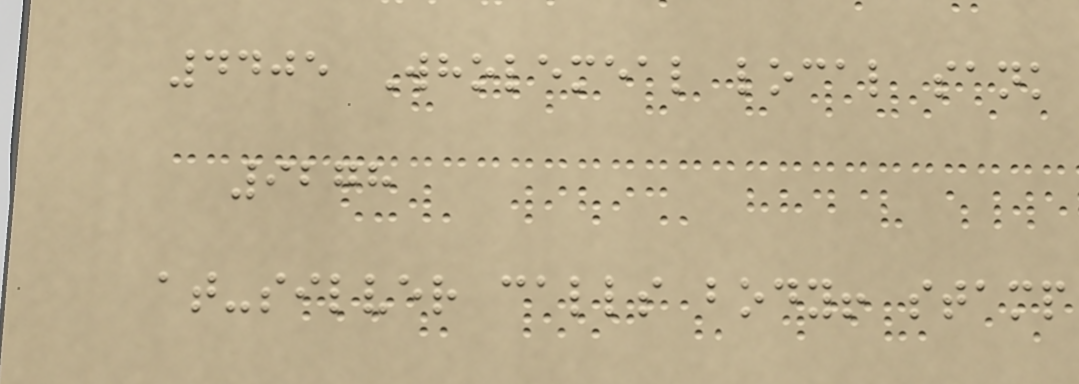4405 Wholemeal local sank
9278
at-silver calls body! stamp
